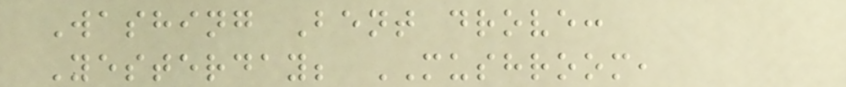Washing Bent drove:
Yesterday; MUSHROOM,
